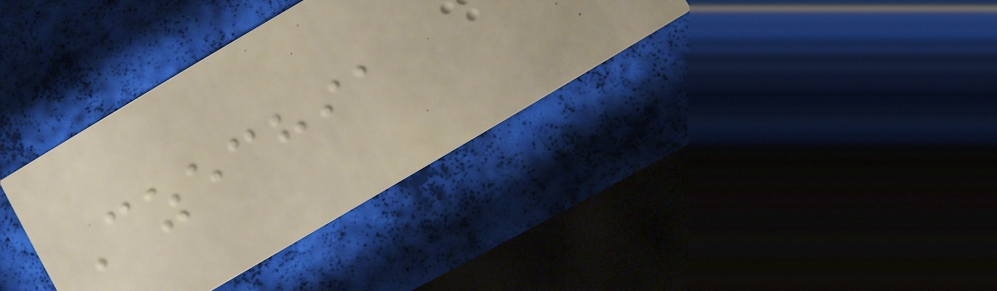Czechia
